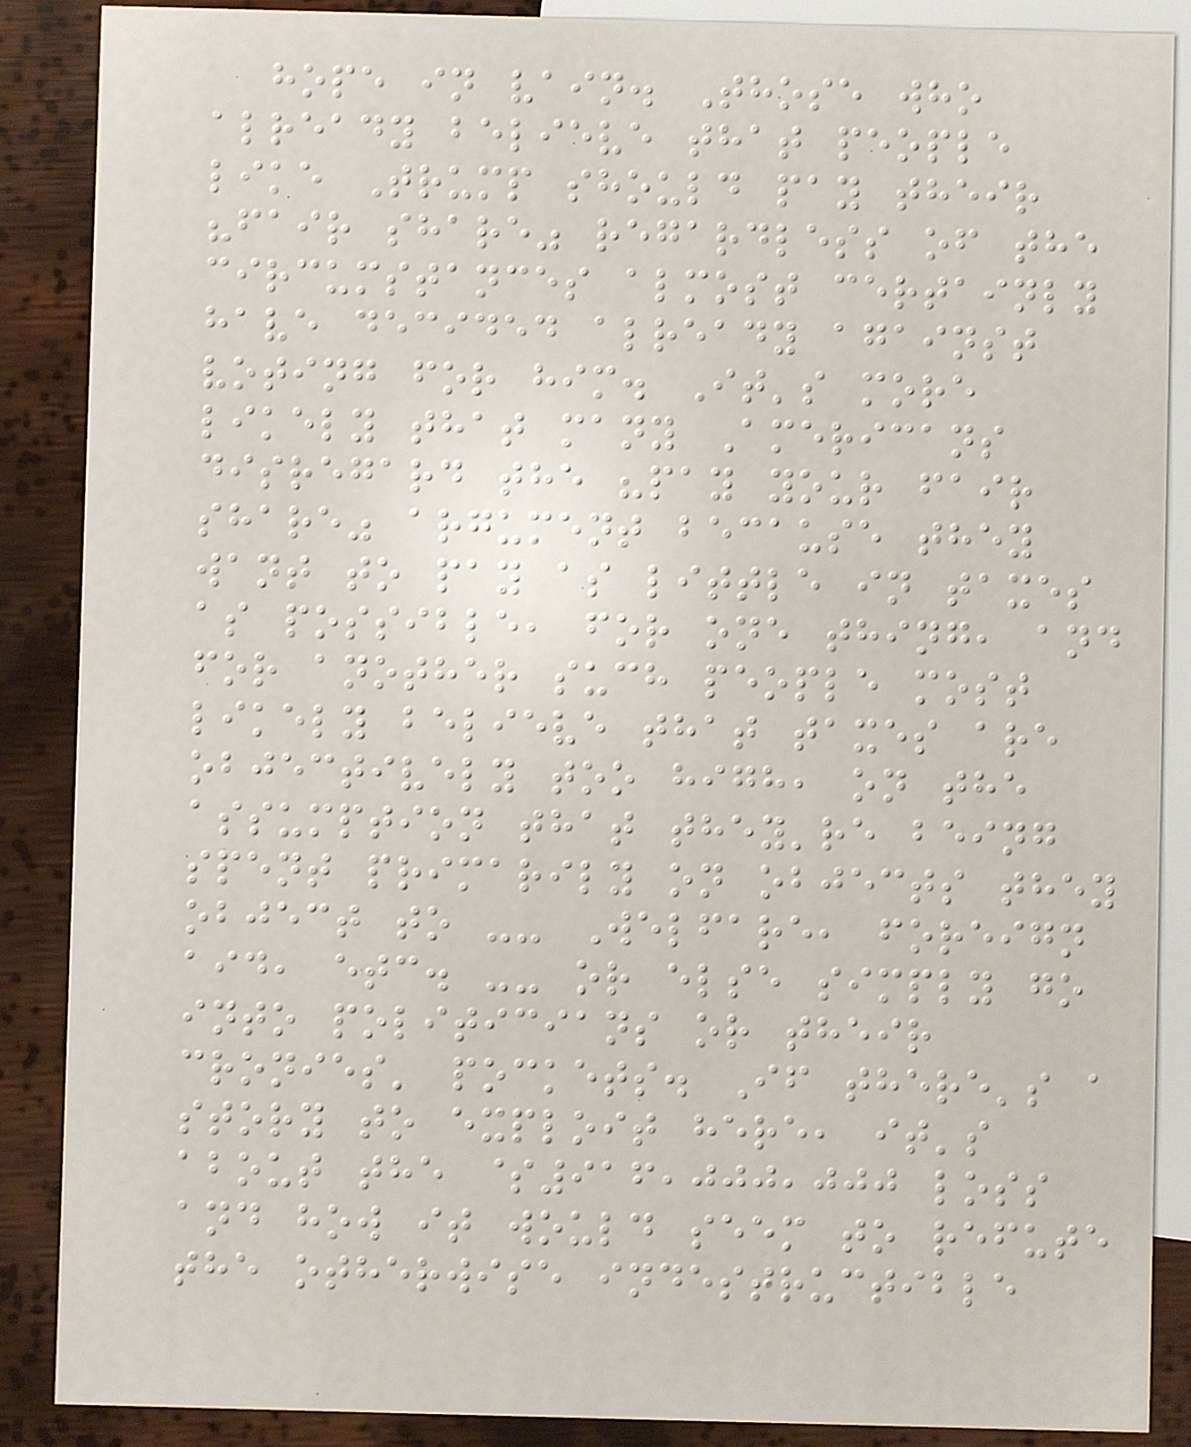hope in vain. Those who
already believe that people
like Trump should pay their
"fair share" regardless of the
circumstances almost certainly
have decided already against
voting for him. It's more
likely that many Americans
disregard the "pay your fair
share" argument because they
want to pay as little in taxes
as possible, for one thing, and
for another such people most
likely believe that taxes are
objectively too high, on the
assumption that they're being
spent primarily on objects they
object to -- Welfare, foreign
aid, etc. -- or else simply go
into politicians or their
cronies' pockets. If there's a
story to exploit here, it's
about the $916,000,000 loss
and how it would seem to refute
the otherwise indestructible
